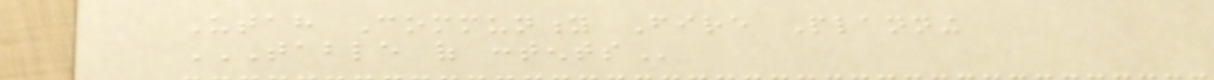Utah Community Fire Planning
TABLE OF CONTENTS
